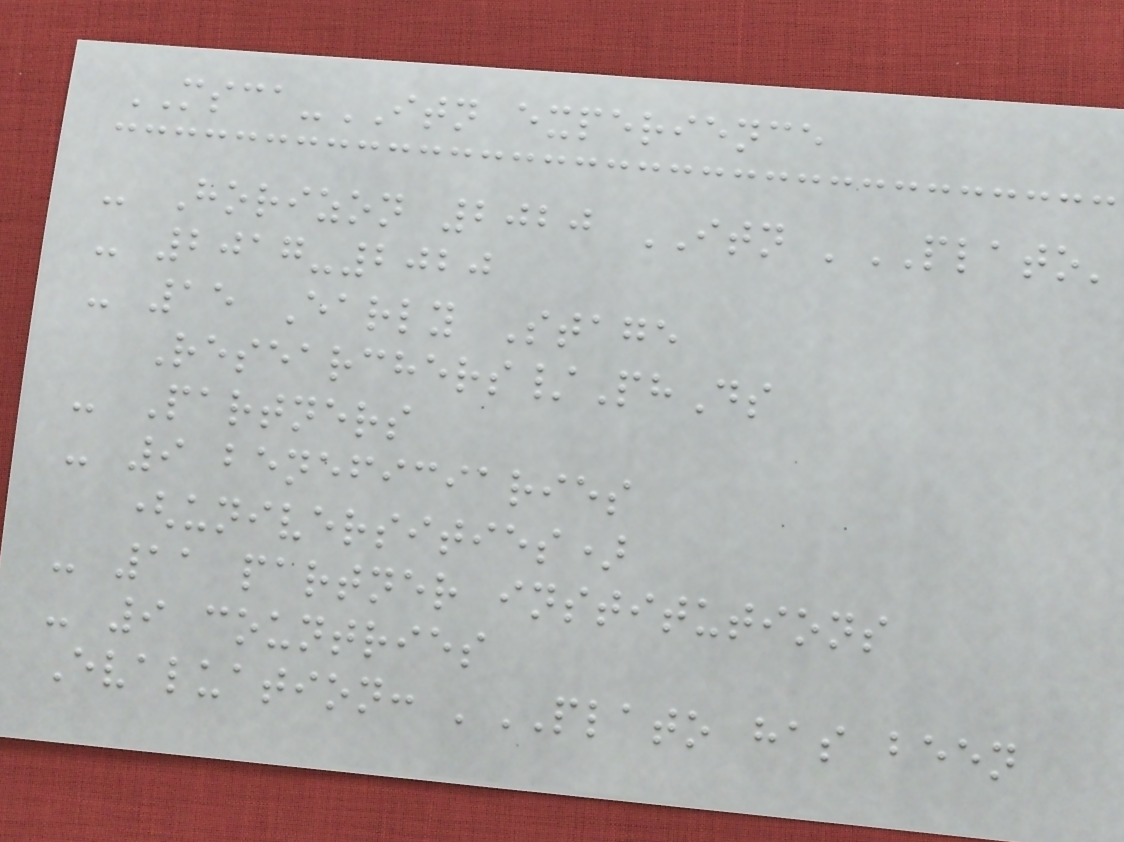MSCA-ITN experience
- Horizon 2020 ITN 'PLATO'
- 2017-2020
- 15 Early Stage
Researchers/PhDs
- Partners
- 9 beneficiaries
(universities)
- 11 partner institutions
- 9 countries
Evaluation: 'PLATO has been
